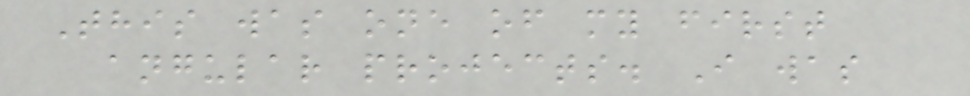This was one of my first
angular projects. I was
